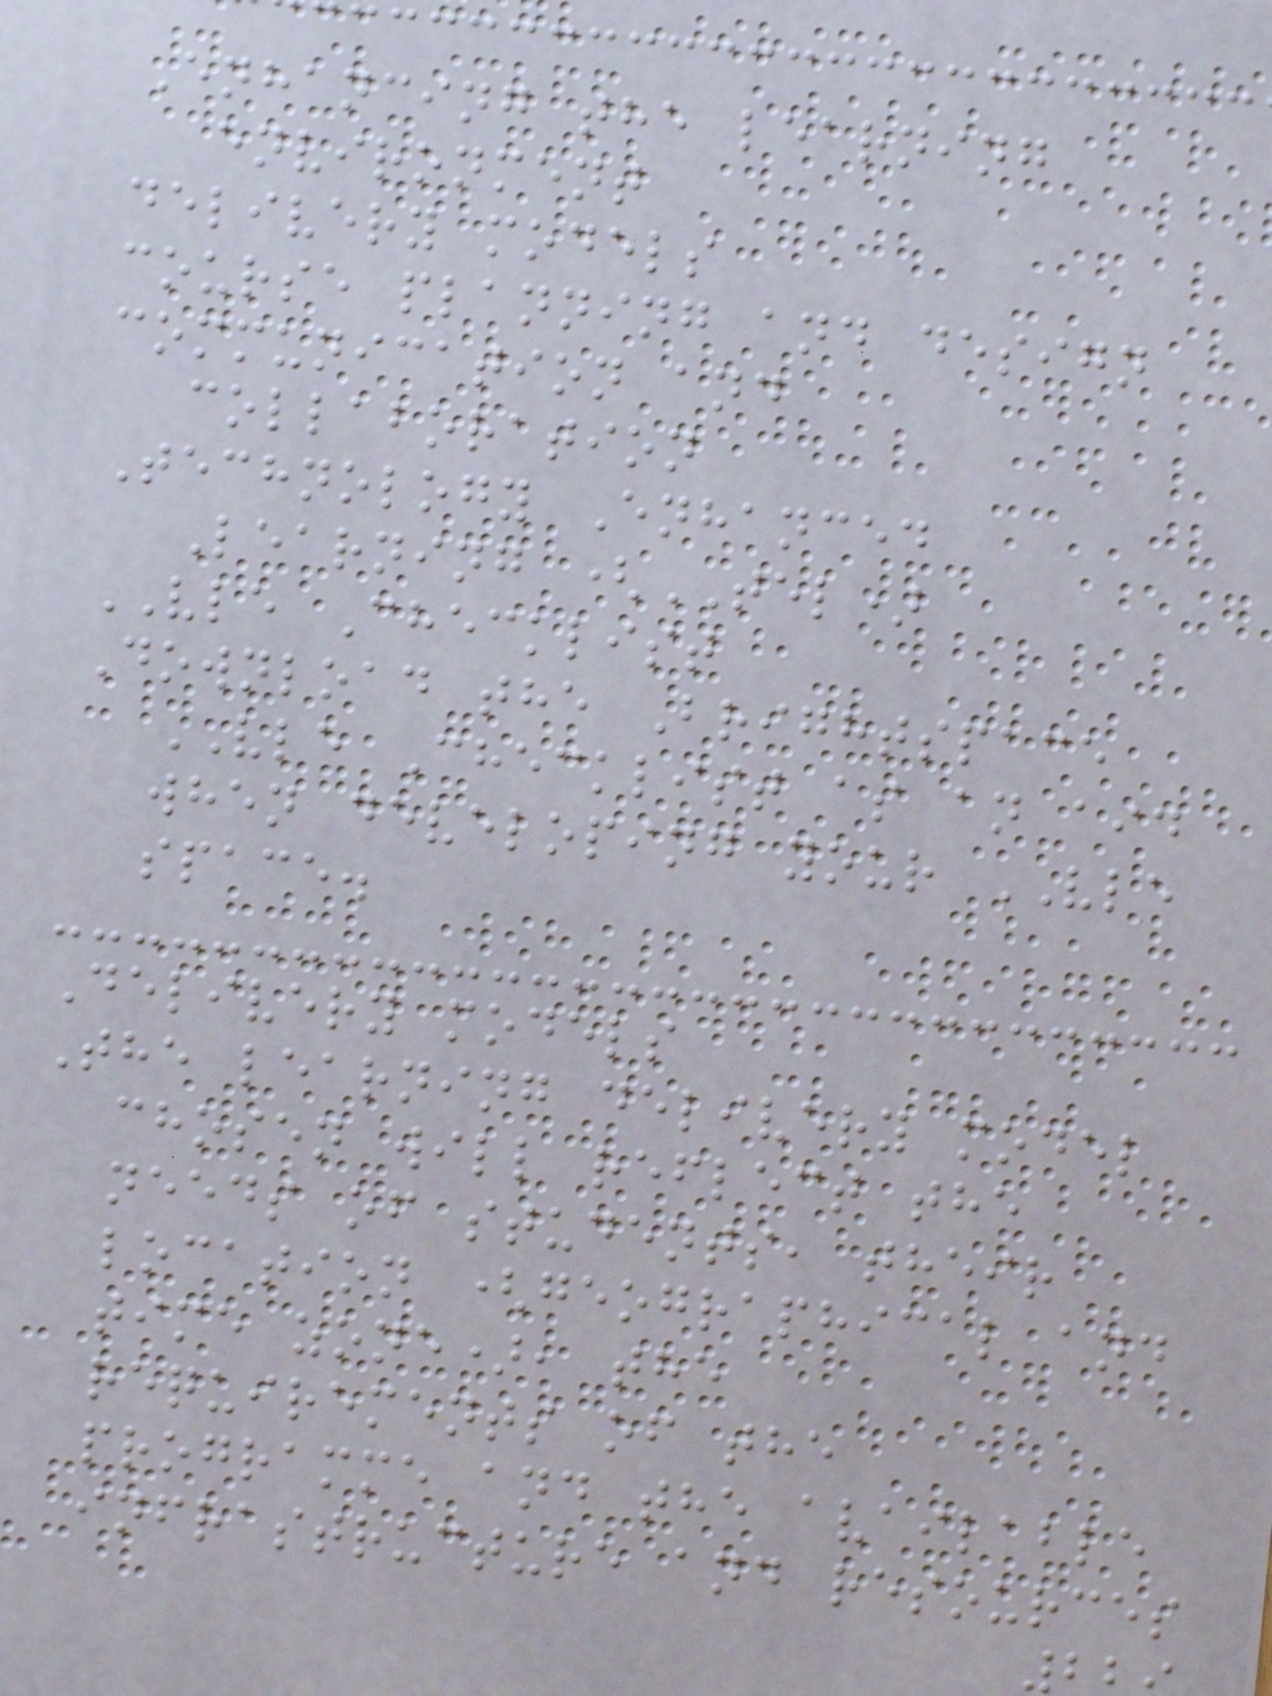Enhancing the learning
environment
delivery models
course planning and design
communication and
collaboration
Technology Enhanced
Learning (TEL)
VLE Checklist
Download the Brightspace
VLE Checklist as an aid
when developing your VLE
space.
Delivery models
The learning delivery model
chosen will reflect the
needs of students, their
location (geographical and
time zone), the
requirements of the
programme and the available
infrastructure and resources
